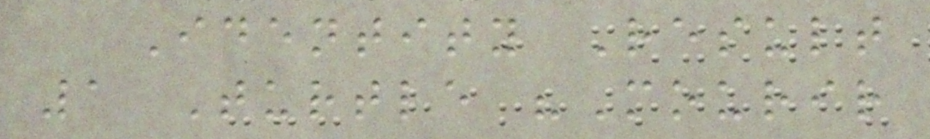Identity Result
1 Turtle "Mourir
